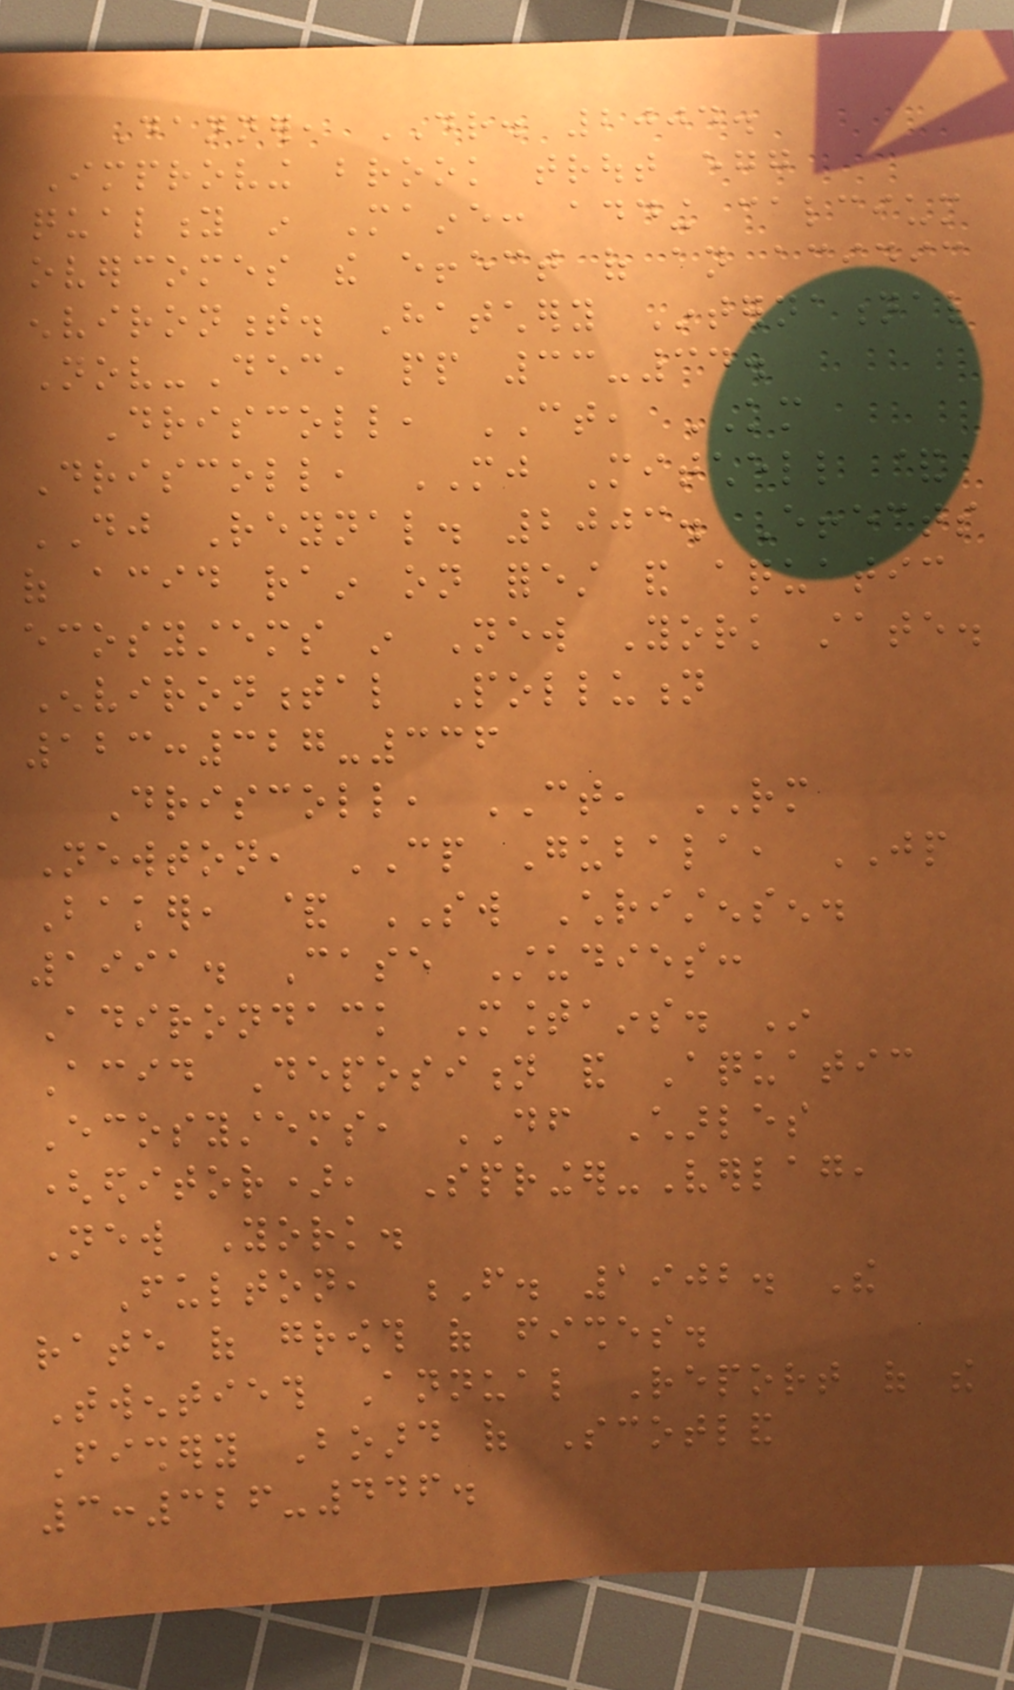Danner, DR. 2004.
Improving brook trout egg
quality in Maine: adding calcium
overcomes the effect of an acidic
environment. Hatchery International
Nov-Dec, pp 33-34.
Driscoll, CT, KM
Driscoll, MJ Mitchell &
DJ Reynal. 2003. Effects
of acid rain on forest and aquatic
ecosystems in New York state.
Environmental Pollution
123:327-336
Driscoll, CT, RM
Newton, CP Gubala, JP
Baker, & SW Christensen.
1991. Case Studies:
Adirondack Mountains. In
Acid Deposition and Aquatic
Ecosystems, DF Charles
(editor), Springer-Verlag,
New York.
Fulton, F. 1902. The
rate of growth of fishes.
Twentieth Annual Report of the
Fishery Board of Scotland
3:326-446.
